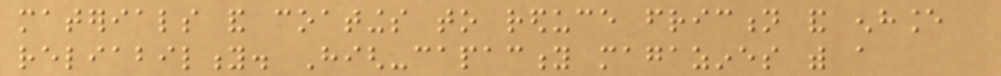materials and coatings to reduce friction and enhance
reliability. High-capacity magazines with a
